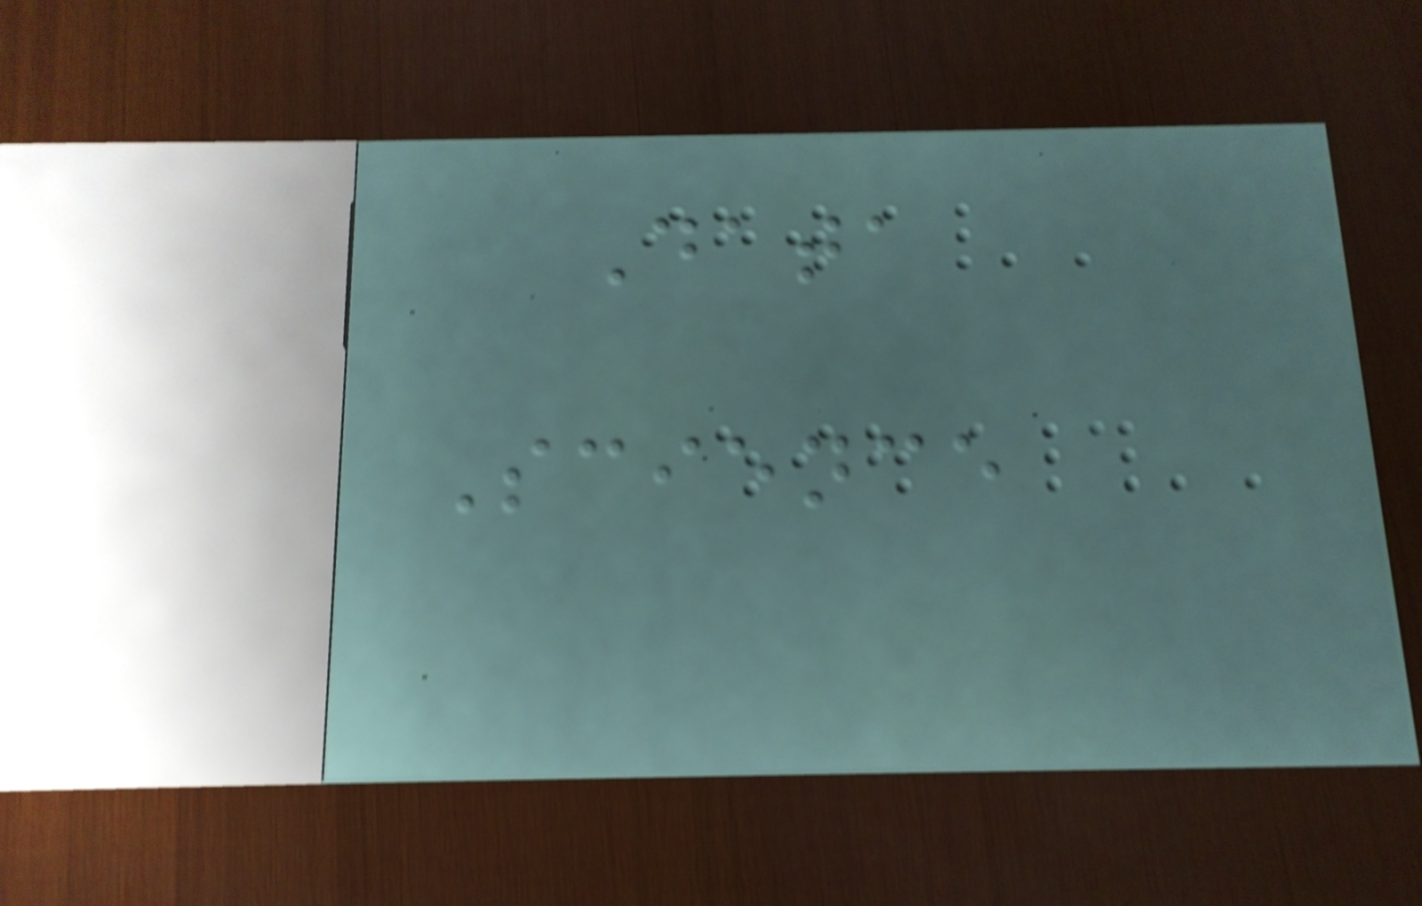Data
Science
